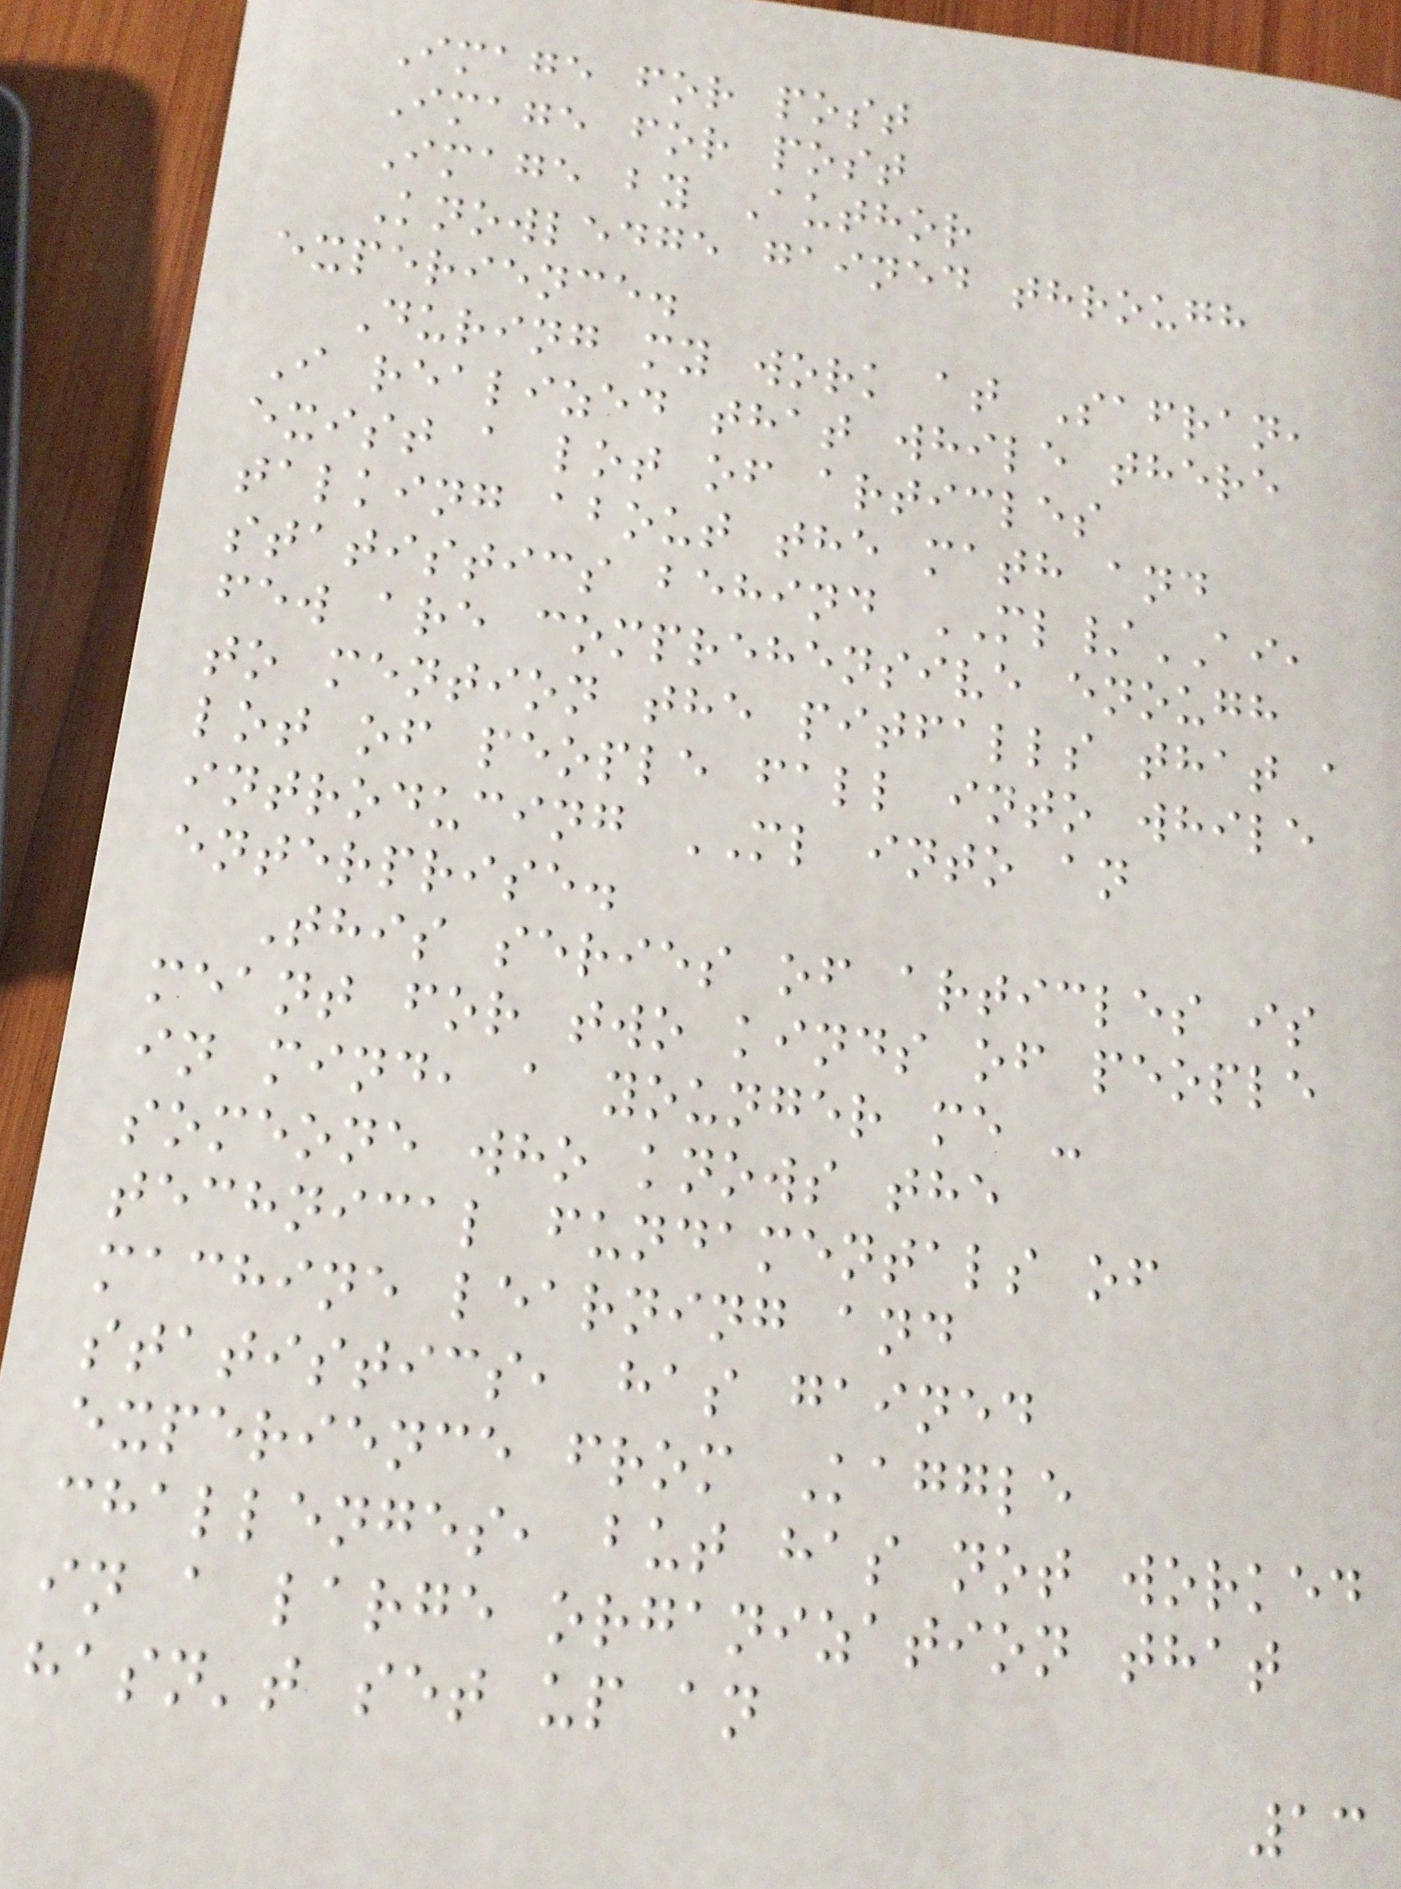Image for post
Image for post
Image by Author
Knowledge gained through
experience.
During my work at Safran,
I realized that while there
exist a lot of articles
talking about the math and
statistics behind ML/AI,
few are comprehensive enough
to mention the pitfalls that a
lot of people fall into while
introducing ML into an
enterprise.
This series of articles is
meant for two kinds of people
in mind, a younger me -
someone who knows the
technical fundamentals of
machine learning and
statistics, has gained
experience from Kaggle
challenges, but has not worked
in a large organization that
hasn't set up an
13
